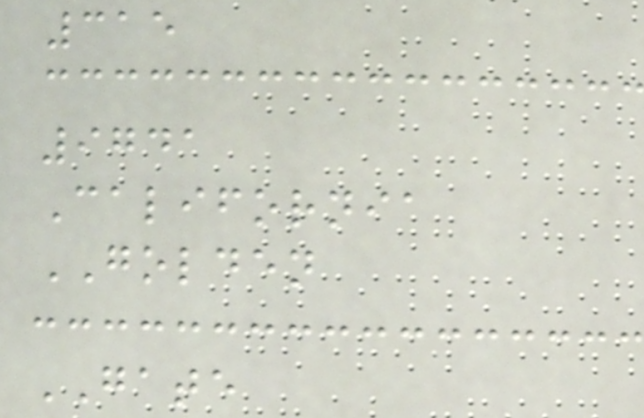315
9741
California
GOLDEN
GATE
